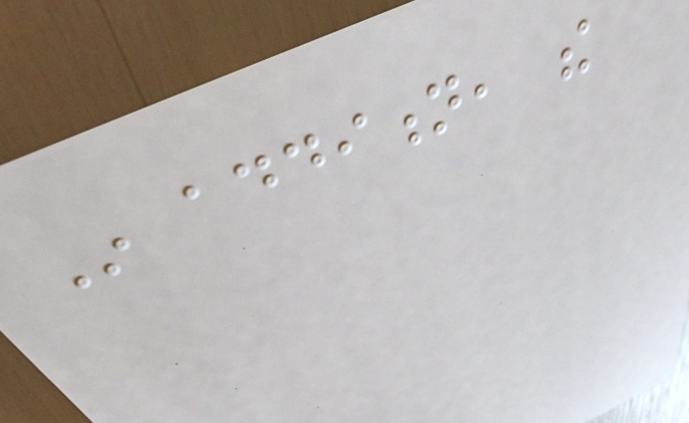In addition, the
